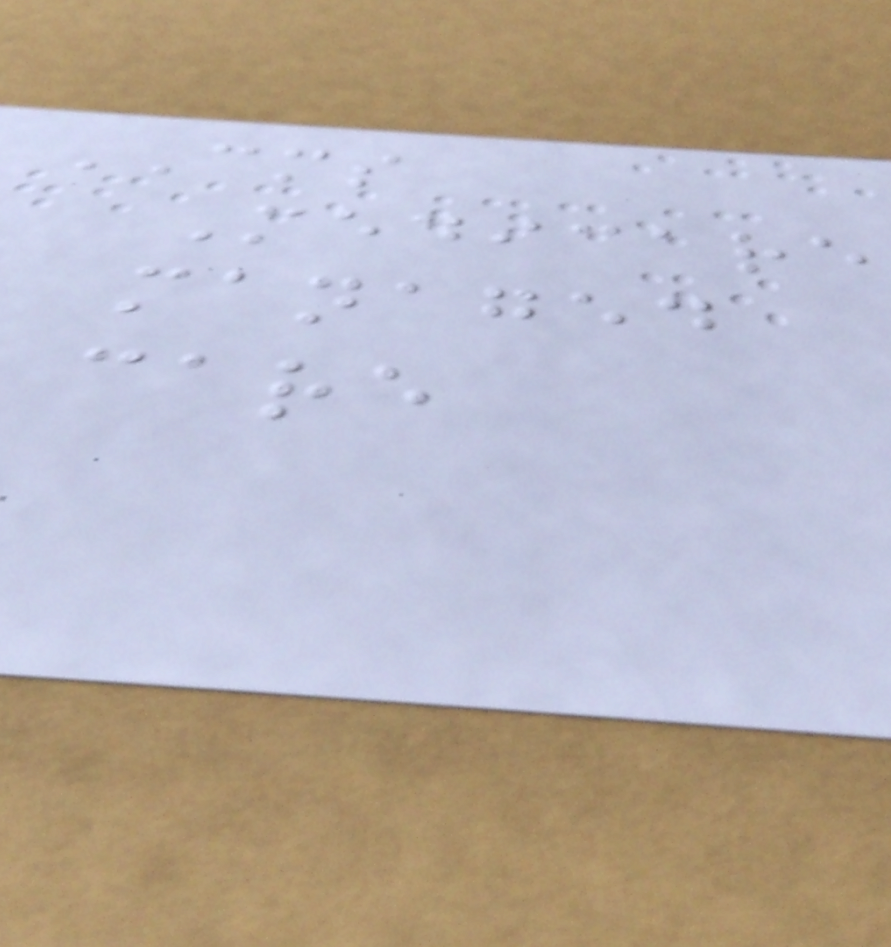CMS
Medicare
managed
care
